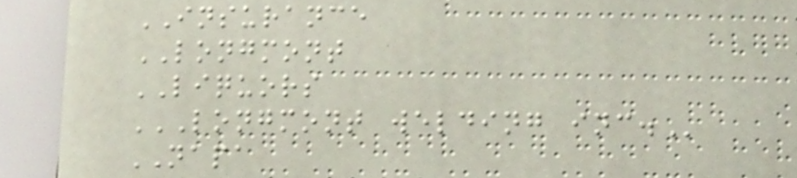INSURANCE
LONGMONT
LIQUORS
LONGMONT WELDING INC.
NAPA
